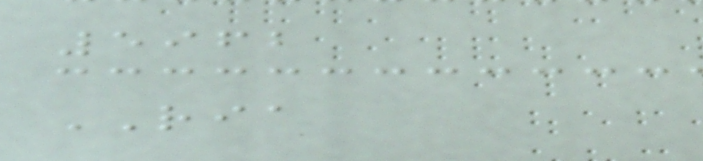5962
RIA
